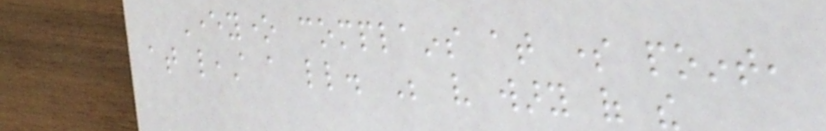Everyone complains at some point,
at least a little. Be very wary of the
